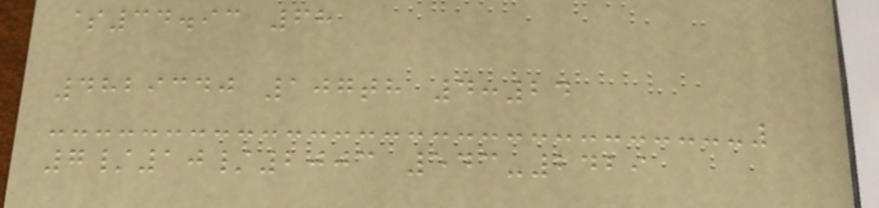$34.93 68
4829340 107th 4:24
7/10/2003 543-2429
